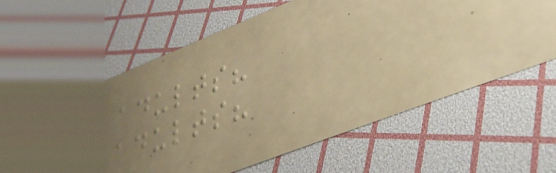adults?
adults?
